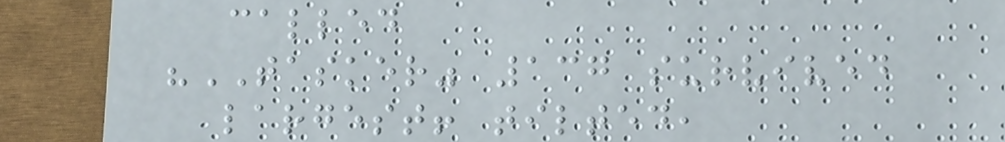called
"TASKER" 137 survived
largest! tilted,
